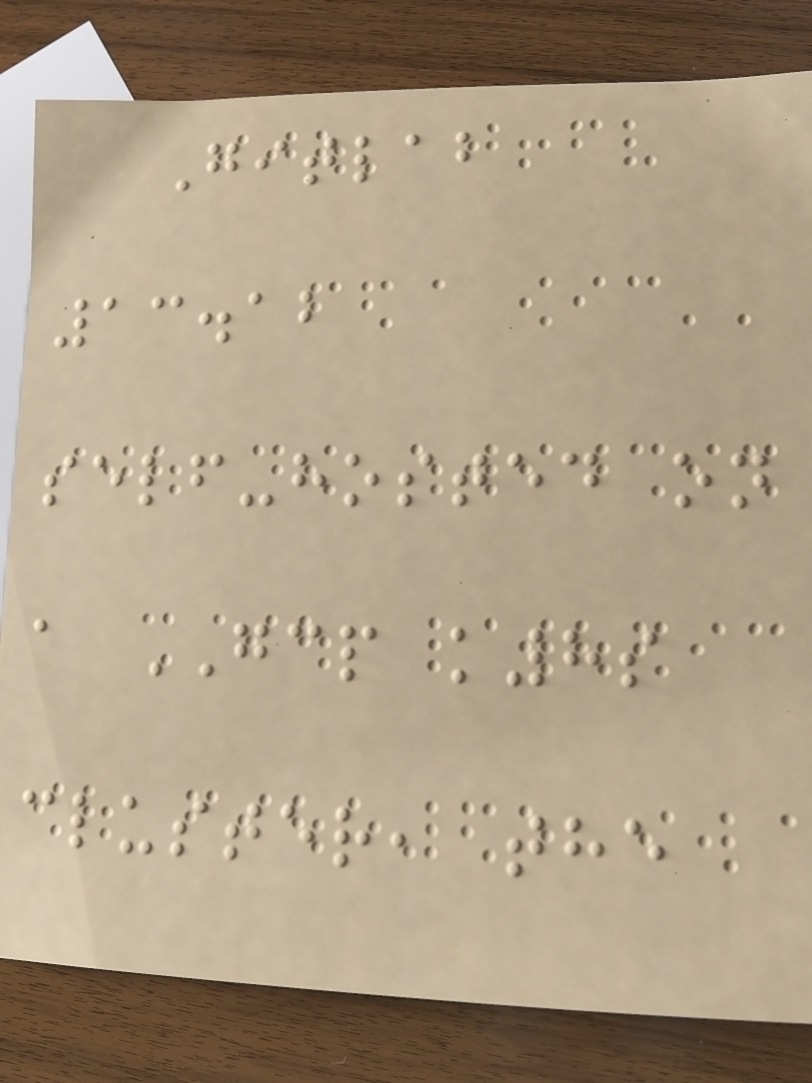Gitlab
13.12
self-hosted on
a GCP k8s
cluster, the
